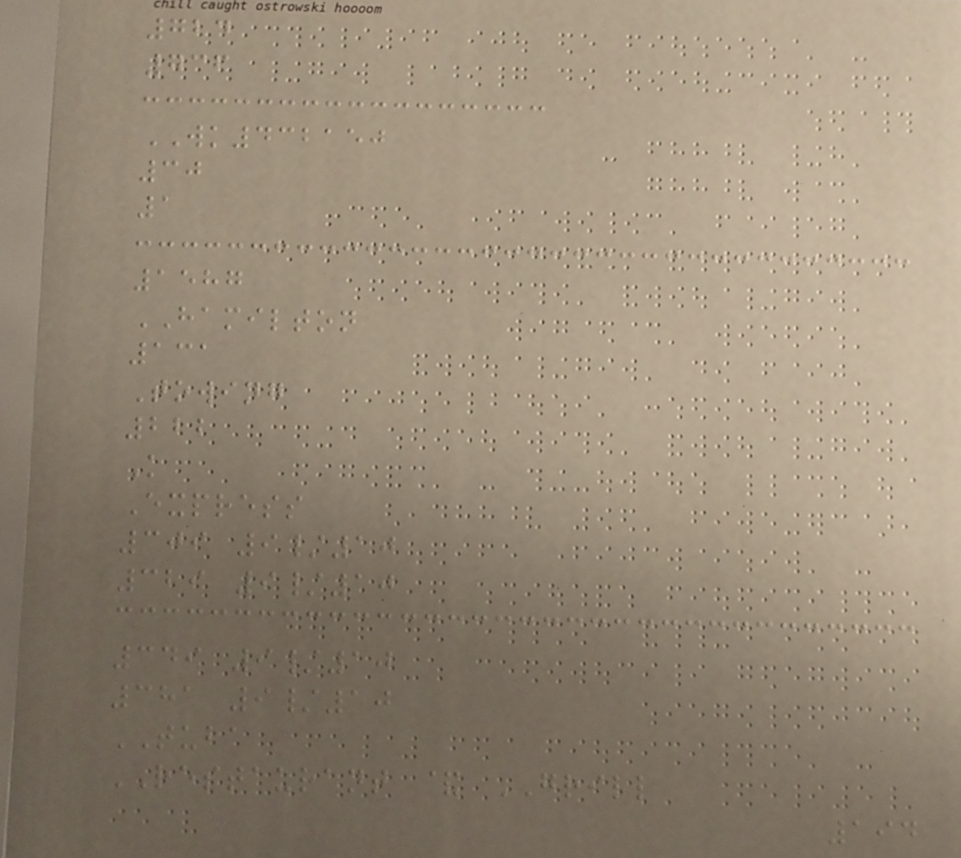724
736
WK432150
30
1
1587
HAMILTON
131
Towing
222
K
Express
309 9/10
329 9/10
349 9/10
381 9/10
TUBA
RESTAURANT & GRILL
194
